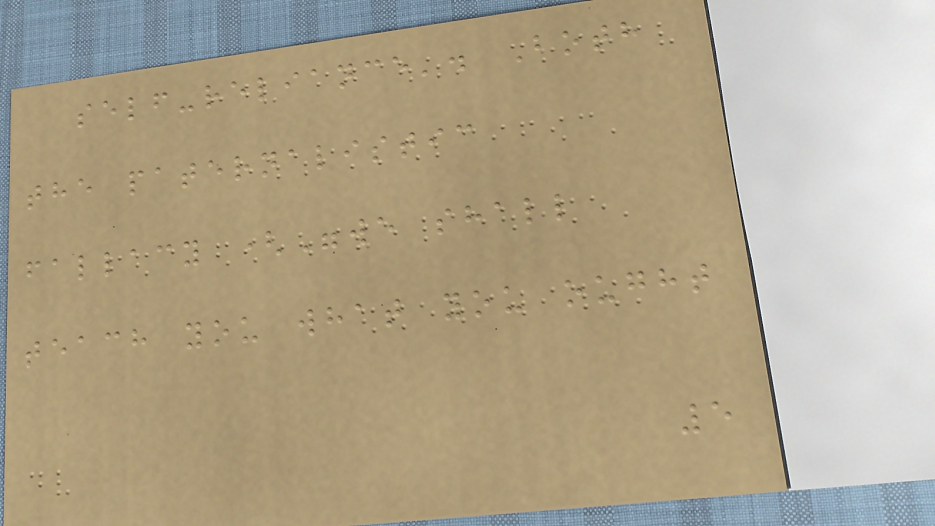self-reliance'. Both
the paternalistic
fallacy ("we shall
teach you what you ought
5
